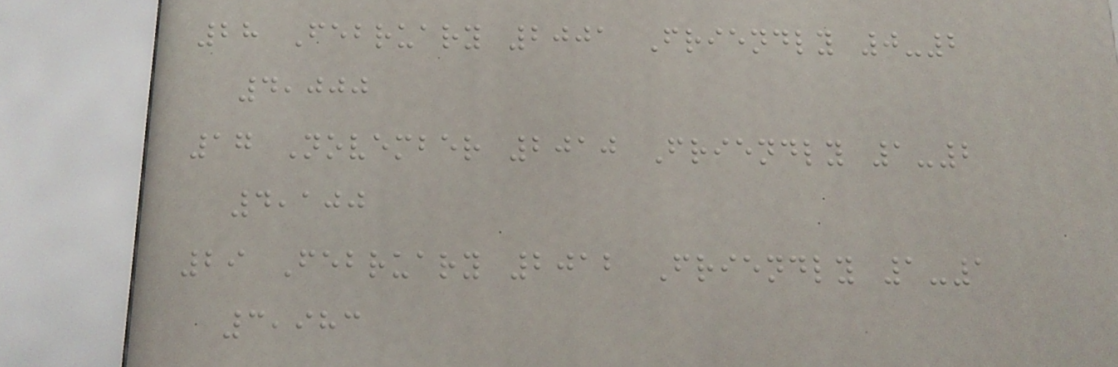28 February 2001 Friendly 0-2
4,000
17 November 2010 Friendly 1-2
4,100
29 February 2012 Friendly 1-1
3,983
